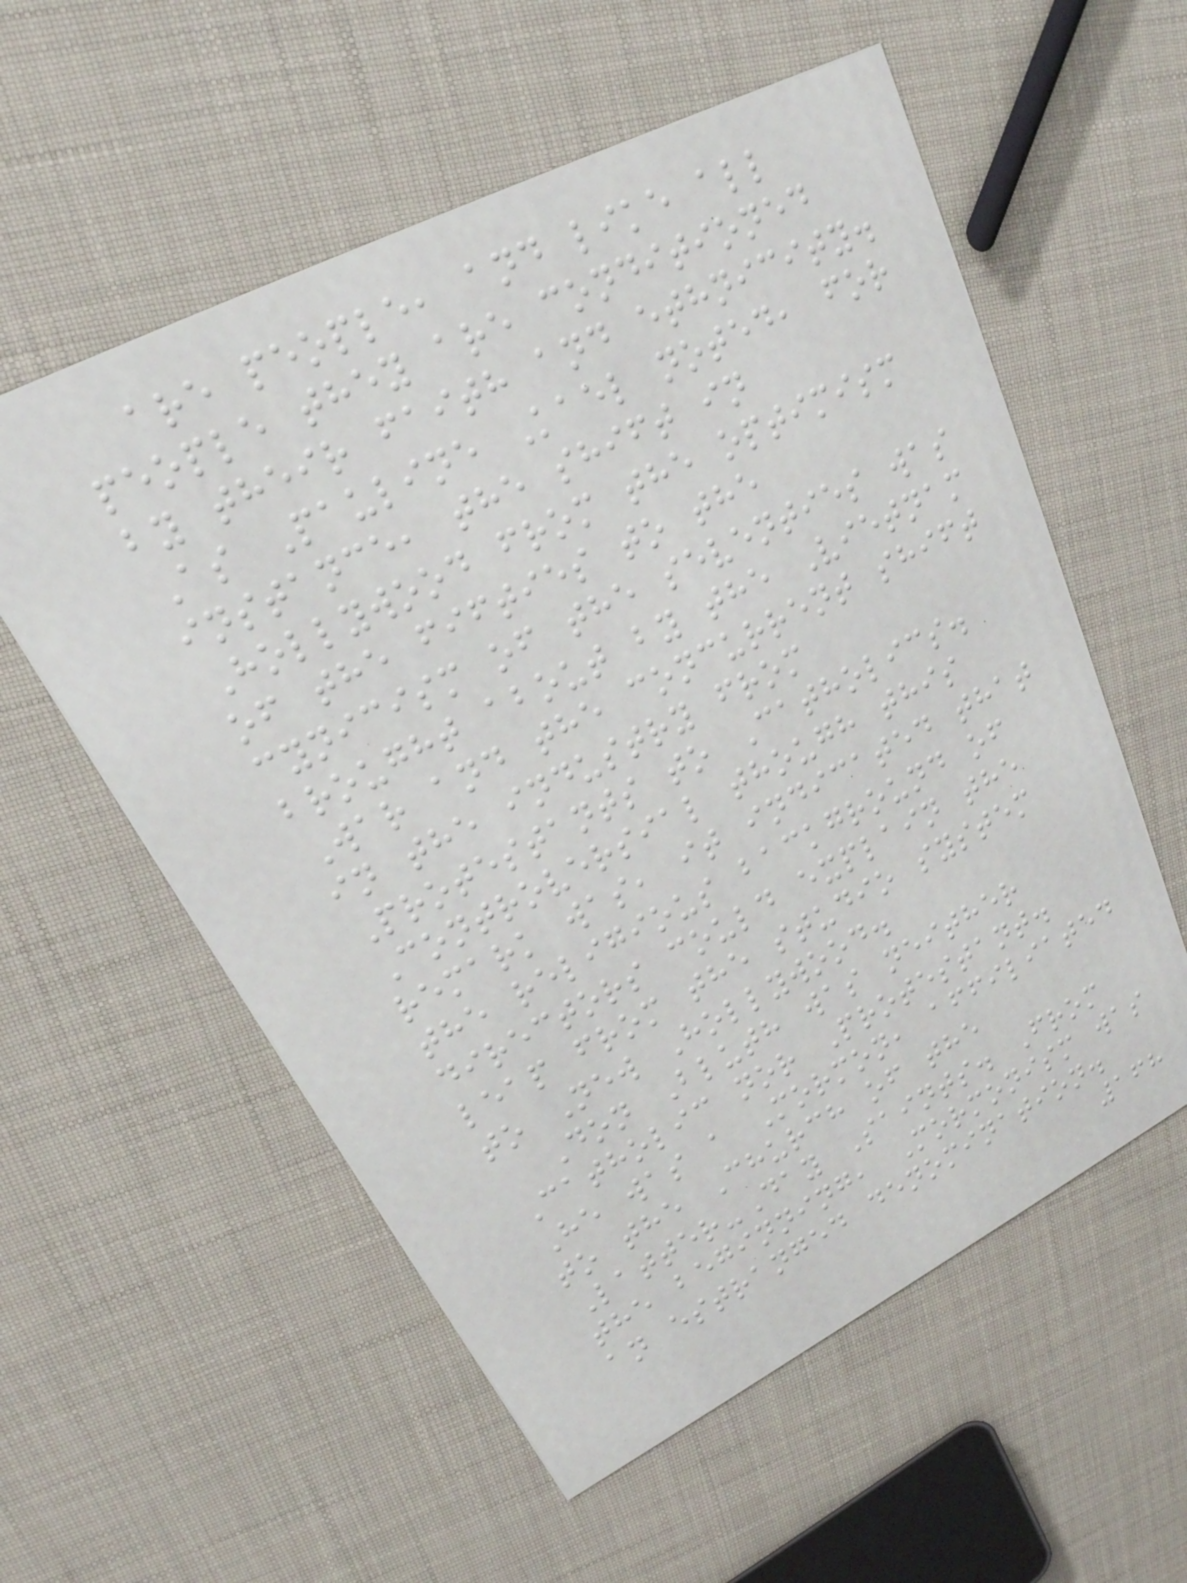are people, and like all
people they are conditioned
by their faith and ethnicity.
As Pauline Kael noted, for
instance, the shift in
Hollywood from the optimism
of the fifties to the
cynicism of the seventies was
brought about by the Vietnam
War and the concurrent shift
in the industry from
Protestants to Catholics.
Controversial though this
remark was, it indicated that
the religious background of
directors could explain the
leap from the studio system
to New Hollywood.
Don Bluth was neither
Catholic nor Protestant.
He was a Mormon, affiliated
to the Church of the
Latter-Day Saints. From
the beginning, Mormonism was
an estranged denomination.
168
